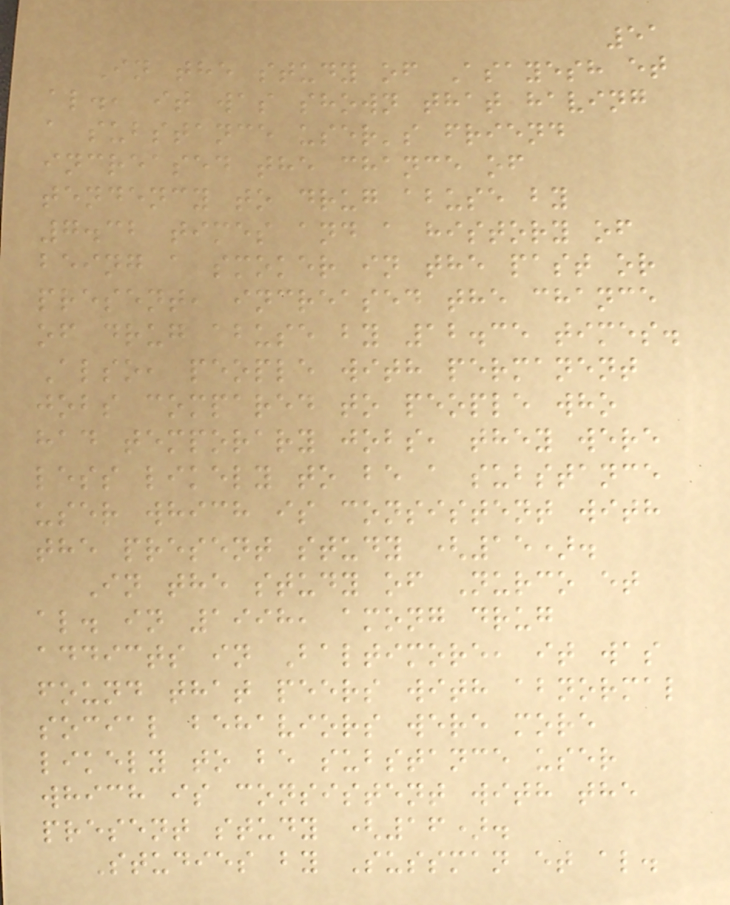51
In the study of Asayesh et
al., it was shown that having
a substance user's friend
increased the chance of
tendency to drug abuse by
7.32 times and a history of
being a smoker in the past or
present, increased the chance
of drug abuse by 12.35 times.
Also, people with permanent
jobs compared to people who
had temporary jobs, they were
less likely to be a substance
user which is consistent with
the present study (15).
In the study of Nurco et
al. in 1998, among drug
addicts in Baltimore, it was
found that peers with abnormal
social behaviors were more
likely to be substance user
which is consistent with the
present study (16).
Studies by Sussman et al.
